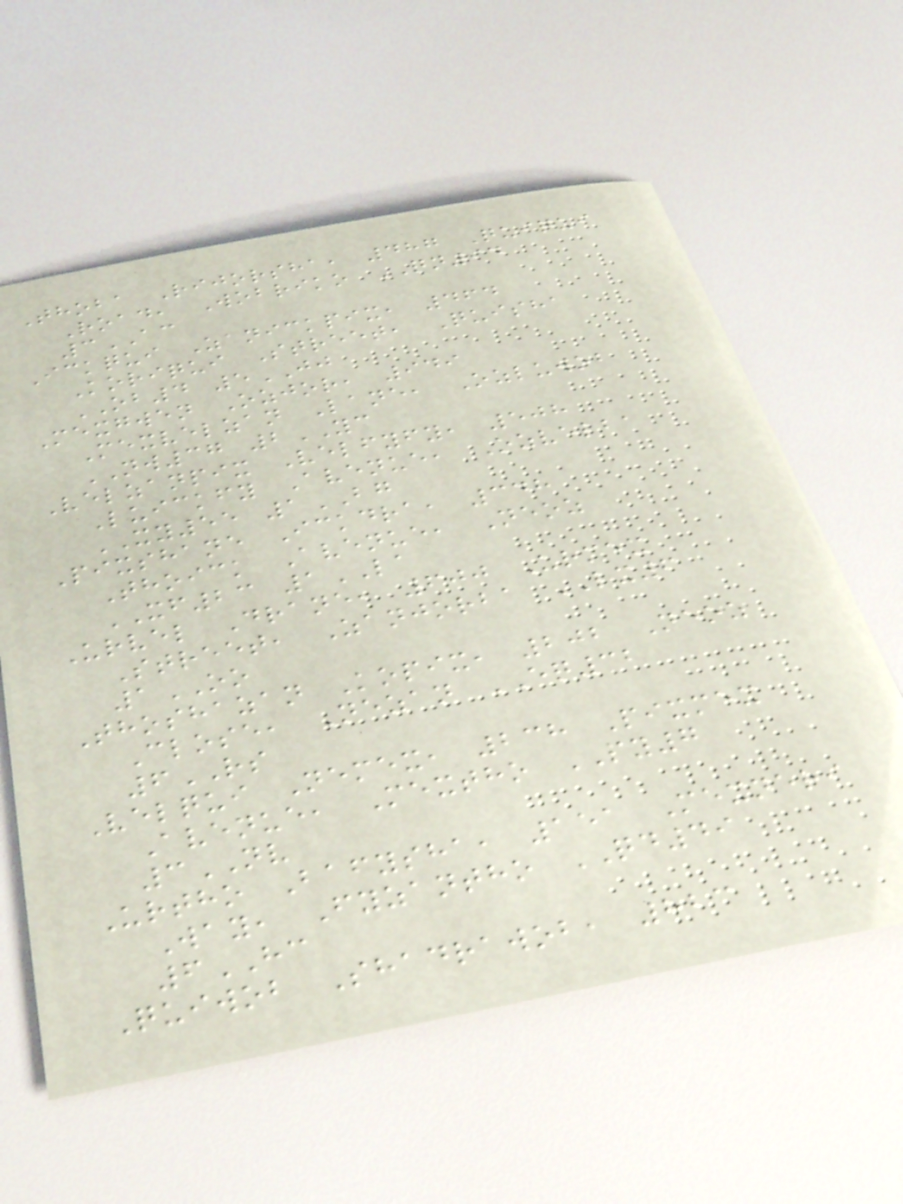Thoba Rijorsha, 487 Quiqui
Road, Wobriko QN94
3AC
Ickqui Zanickpix, 464
Koriqui Street, Quisha
OB4 5JJ
Mexgwen Ozjor, 949
Mexvelzan Lane, Ozluwob
NW37 2YC
Velzanpix Velfyfy, 508
Luickfy Avenue, Ozvelba
XY55 1BG
Pixshane Ickdra, 348
Thoick Avenue, Neoz
XF23 1LA
Urvel Drane, 600 Urmex
Street, Zanjorba LX6
1OO
Thoshazan Kopix, 202 Neoz
Close, Nezan EQ32
6RS
Velqui Nemex, 238 Pixmex
Avenue, Mextho PY7
3NV
Urtho Bafysha, 151 Mexneri
Way, Fyzantho QD49
6HC
Quiwob Shadrawob, 823
